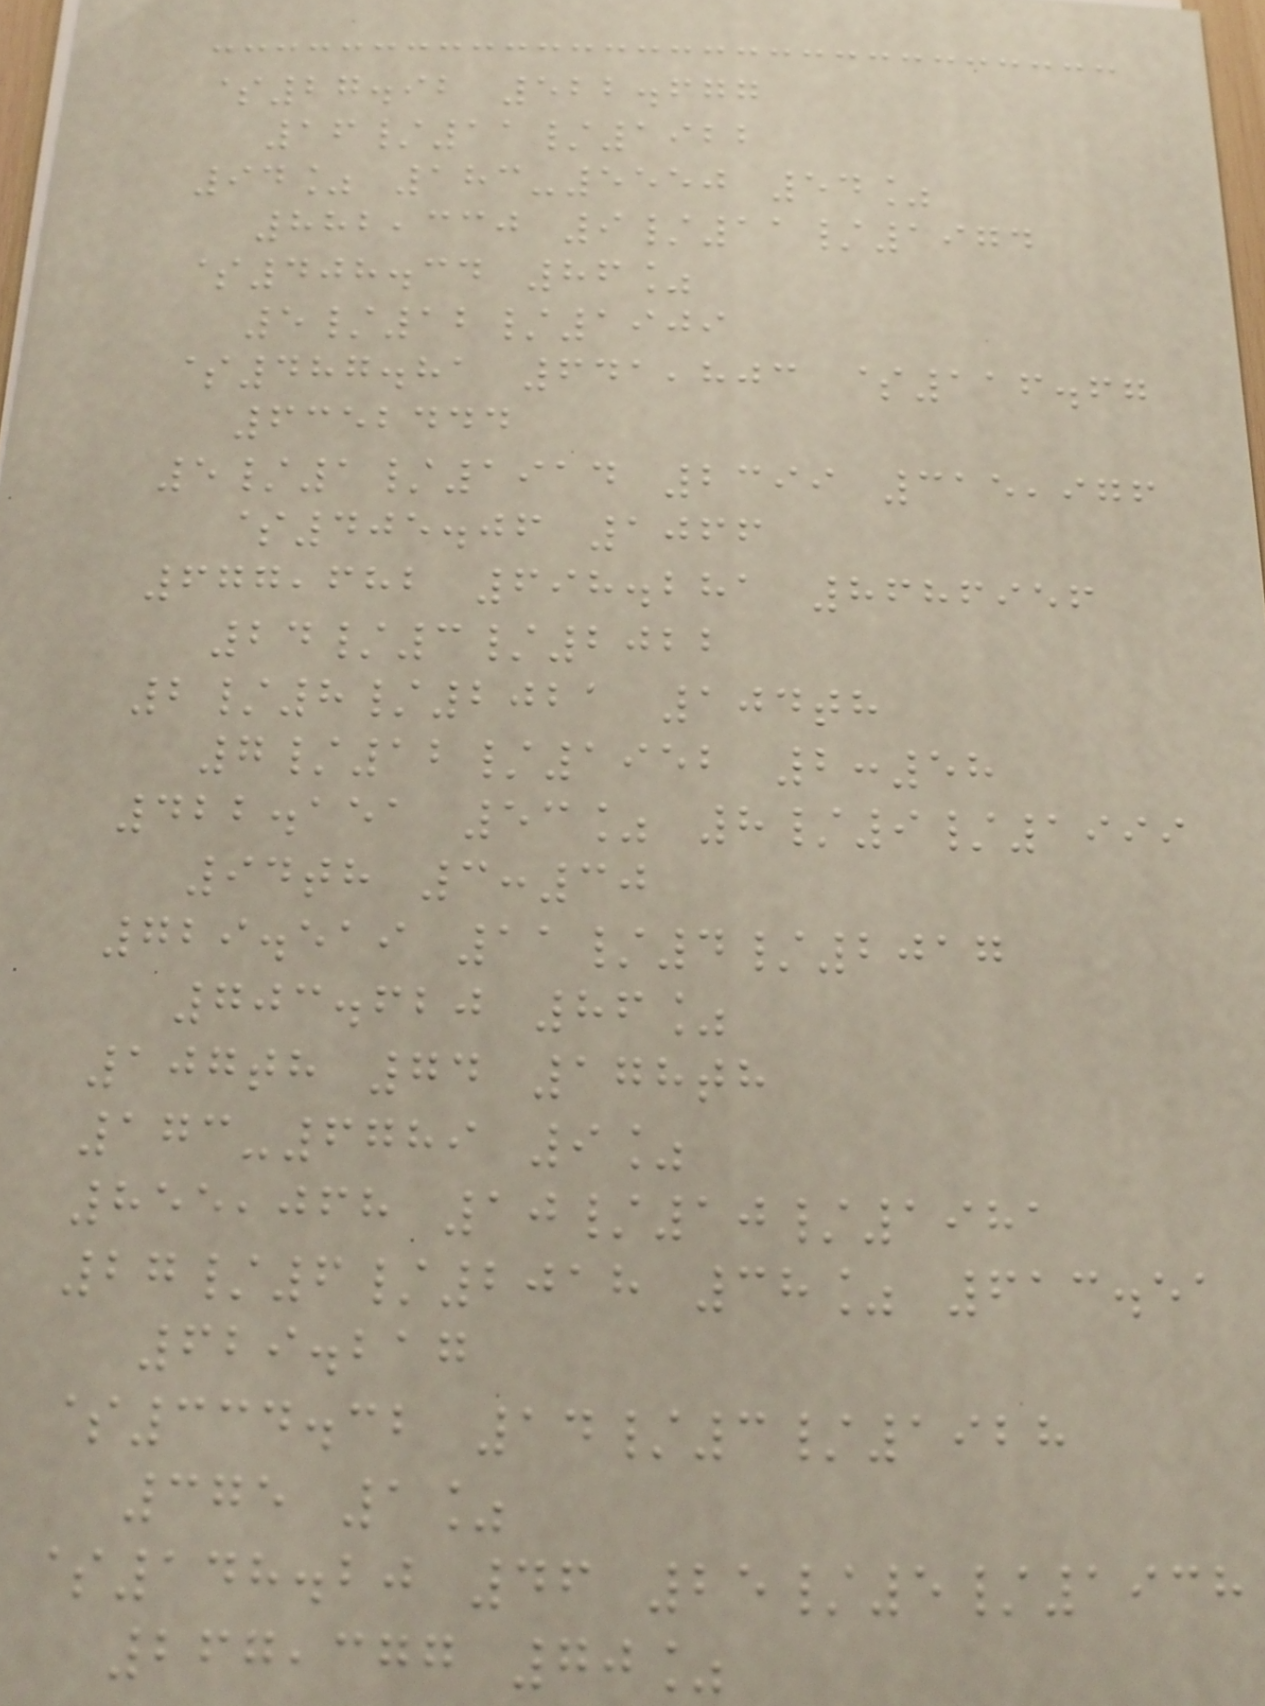$27.92 522.677
16/11/1922
94% 183-5550 54%
882,330 9/11/1974
$408.34 86%
5/12/1909
$487.81 641,803 $116.67
6352444
5/1/1914 2399 315,976
$405.06 1066
677,682 698.281 8686956
24/3/2022
2/8/2021 104th
7/12/1952 2:58
422.151 53% 8/9/1999
94th 3:30
729.519 11/4/2017
703.620 86%
107th 74 178th
173-6789 9%
855,068 10/10/1981
27/6/2018 38% 613.51
629.217
$334.32 14/3/1928
375 1%
$148.20 46 25/5/1938
267,377 70%
